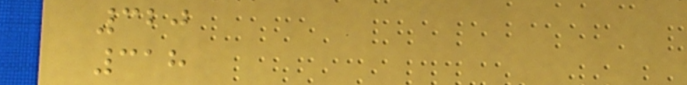320
318
